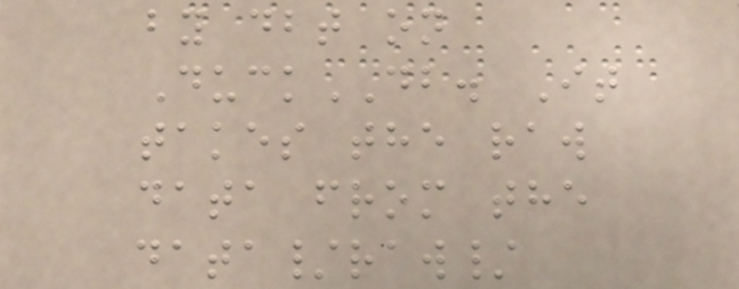by dbt on
DuckDB. It
takes the raw
data from the
data/raw/
